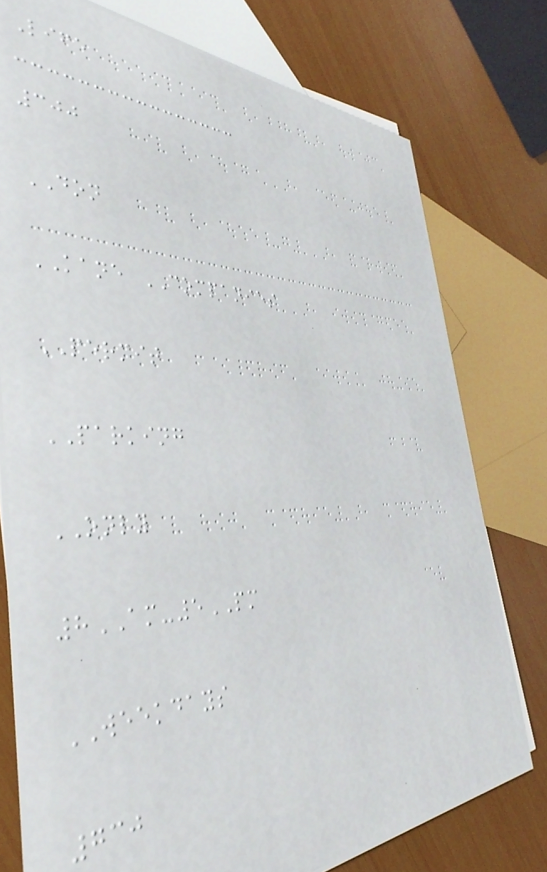Life
300
DON
KANE COMPANIES
PERMIT
PARKING
ONLY
8AM-5PM
WEEKDAYS
730
